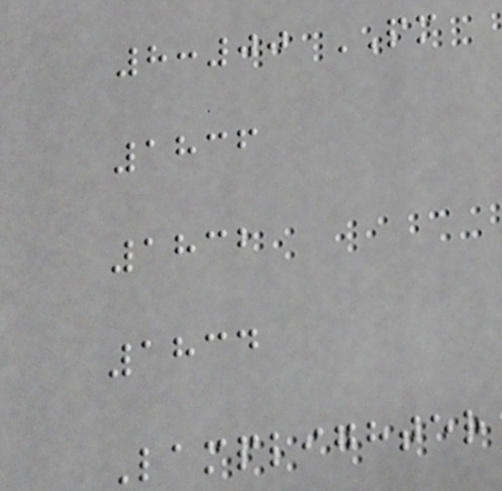8:00 PM
1836
1832
1834
Lamplighter
